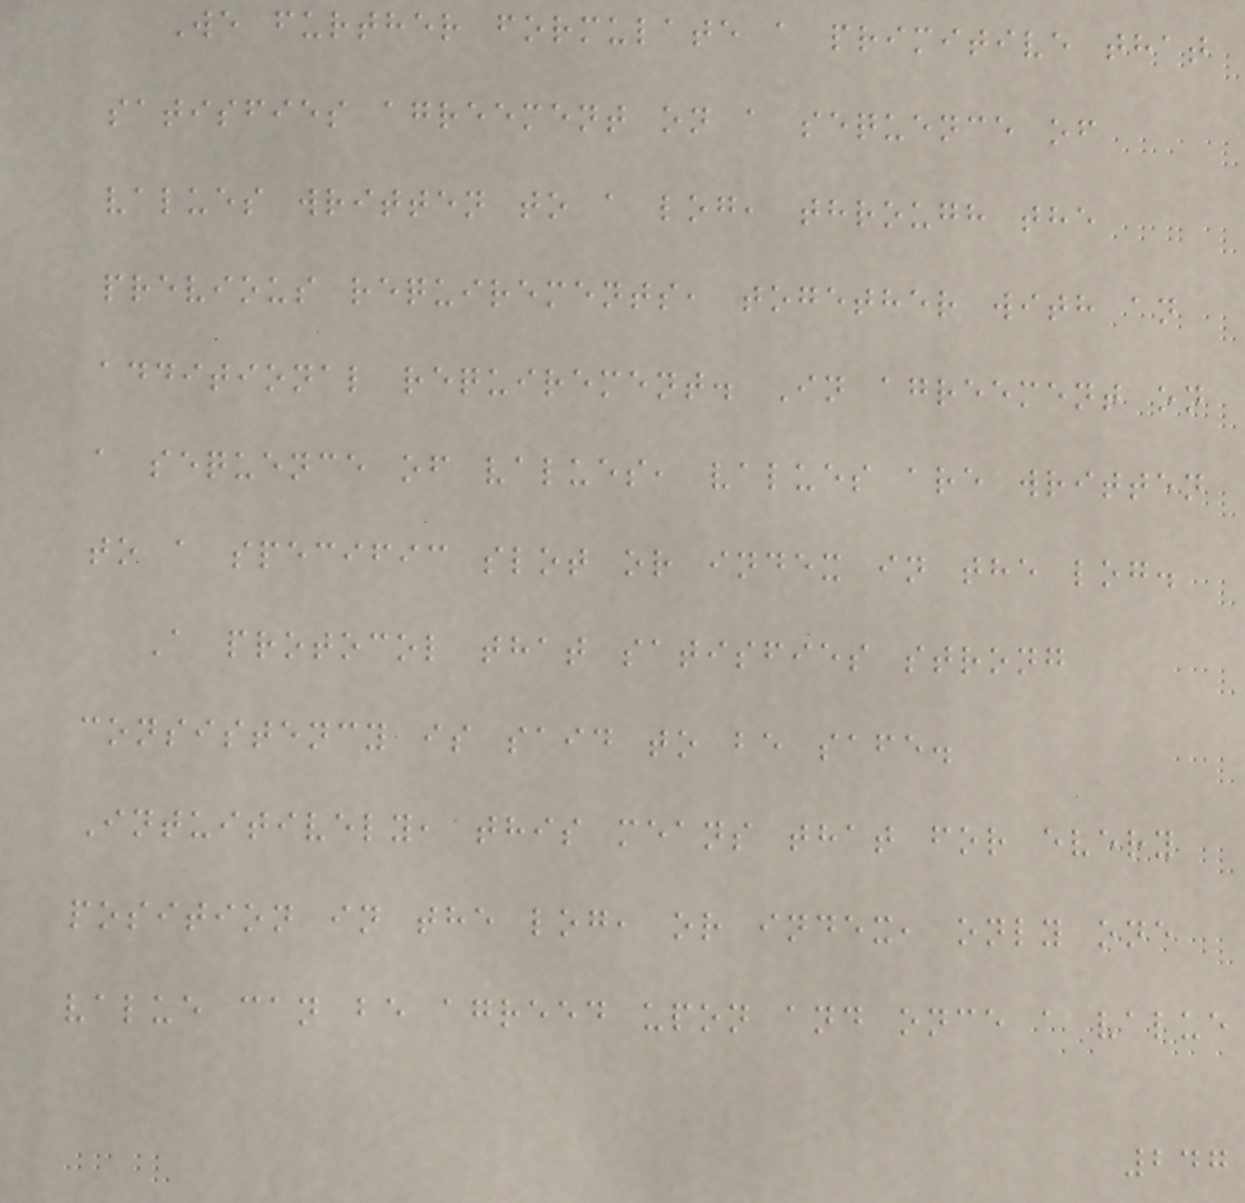We further formulate a primitive that
satisfies agreement on a sequence of
values written to a log, through the
previous requirements, together with an
additional requirement. In agreement on
a sequence of values, values are written
to a specific slot or index in the log.
A protocol that satisfies strong
consistency is said to be safe.
Intuitively, this means that for every
position in the log, or index, only one
value can be agreed upon and once a value
247
